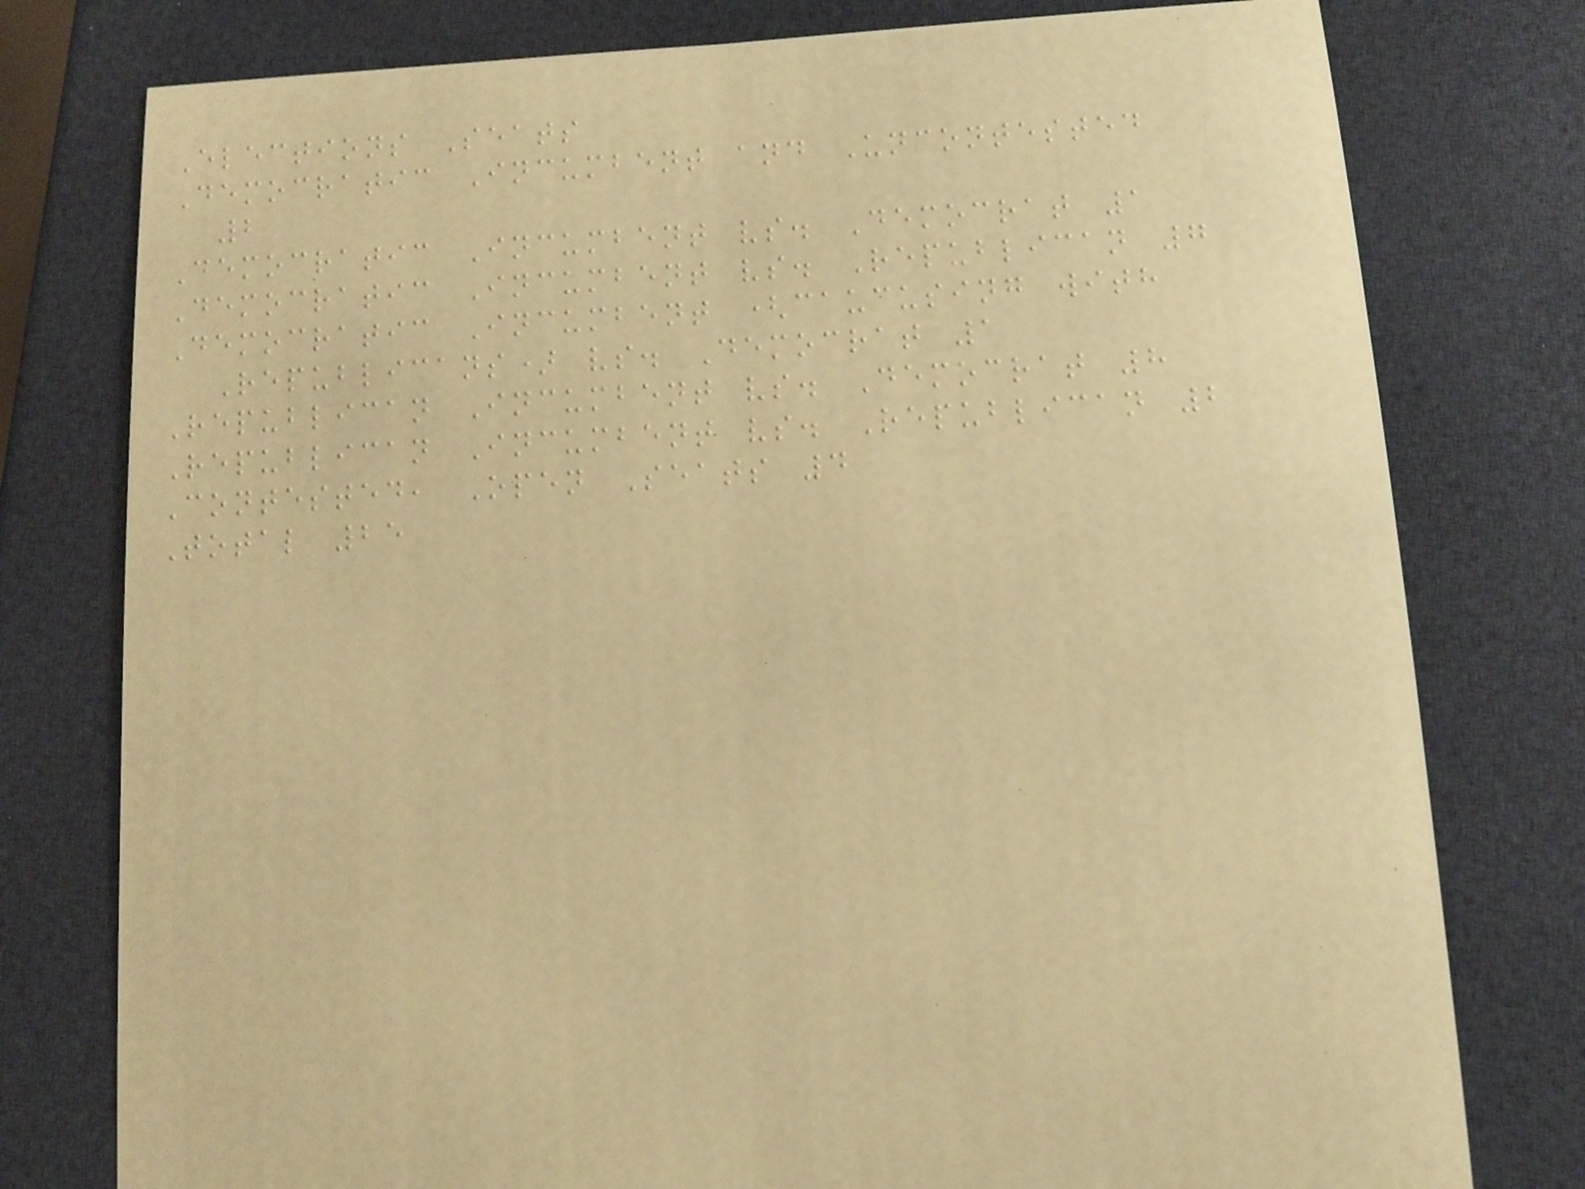Elections Seats
Democratic Incumbent and Uncontested
2
Democratic Incumbent vs. Democrat 1
Democratic Incumbent vs. Republican 7
Democratic Incumbent (caucusing with
Republicans) vs. Democrat 1
Republican Incumbent vs. Democrat 8
Republican Incumbent vs. Republican 2
Contested, Open Seats 4
Total 25
